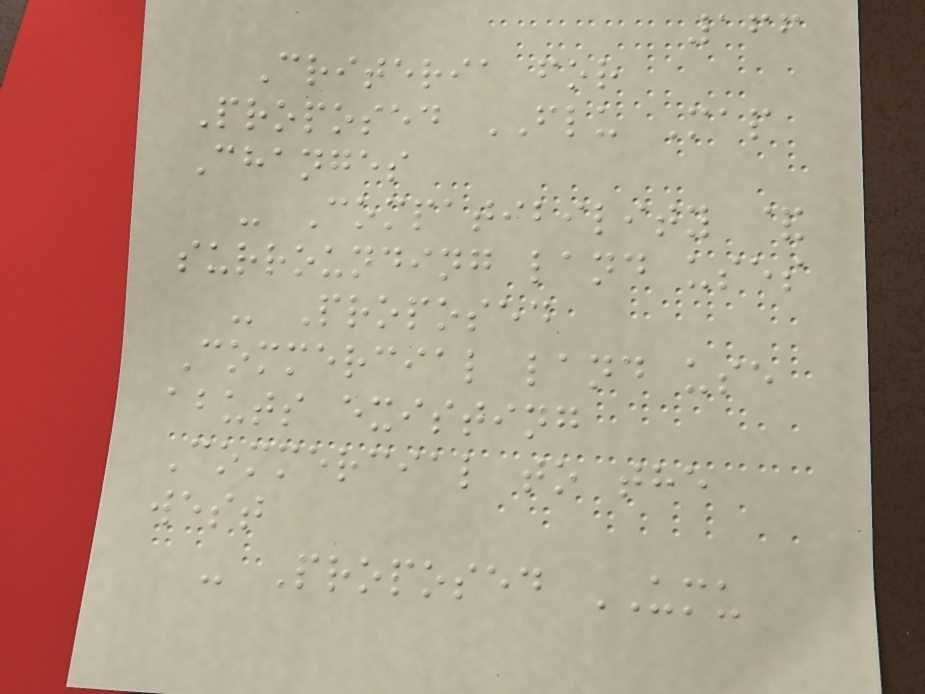166
Criteria for
Proposed FLU Map
Changes
- Compatibility &
surrounding land uses
- Proposed
Commercial land use
abuts existing
Commercial to the
west
- Proposed UMU
